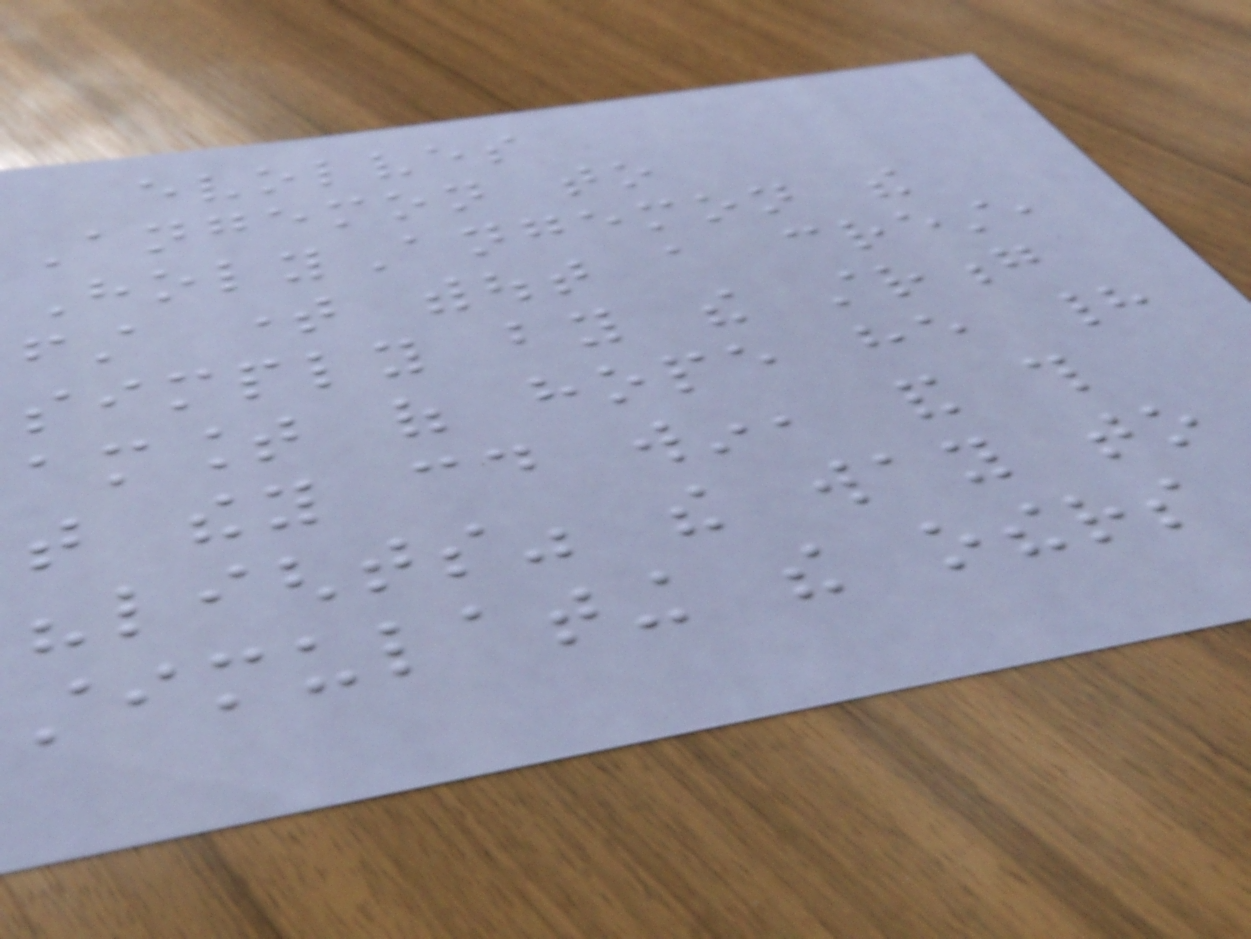evolves
Angemon to
HolyAngemon the
first time without a crest,
simply by the strong
amount of hope he had
that they could win, and this
"lights" the way to
stimulating the others
